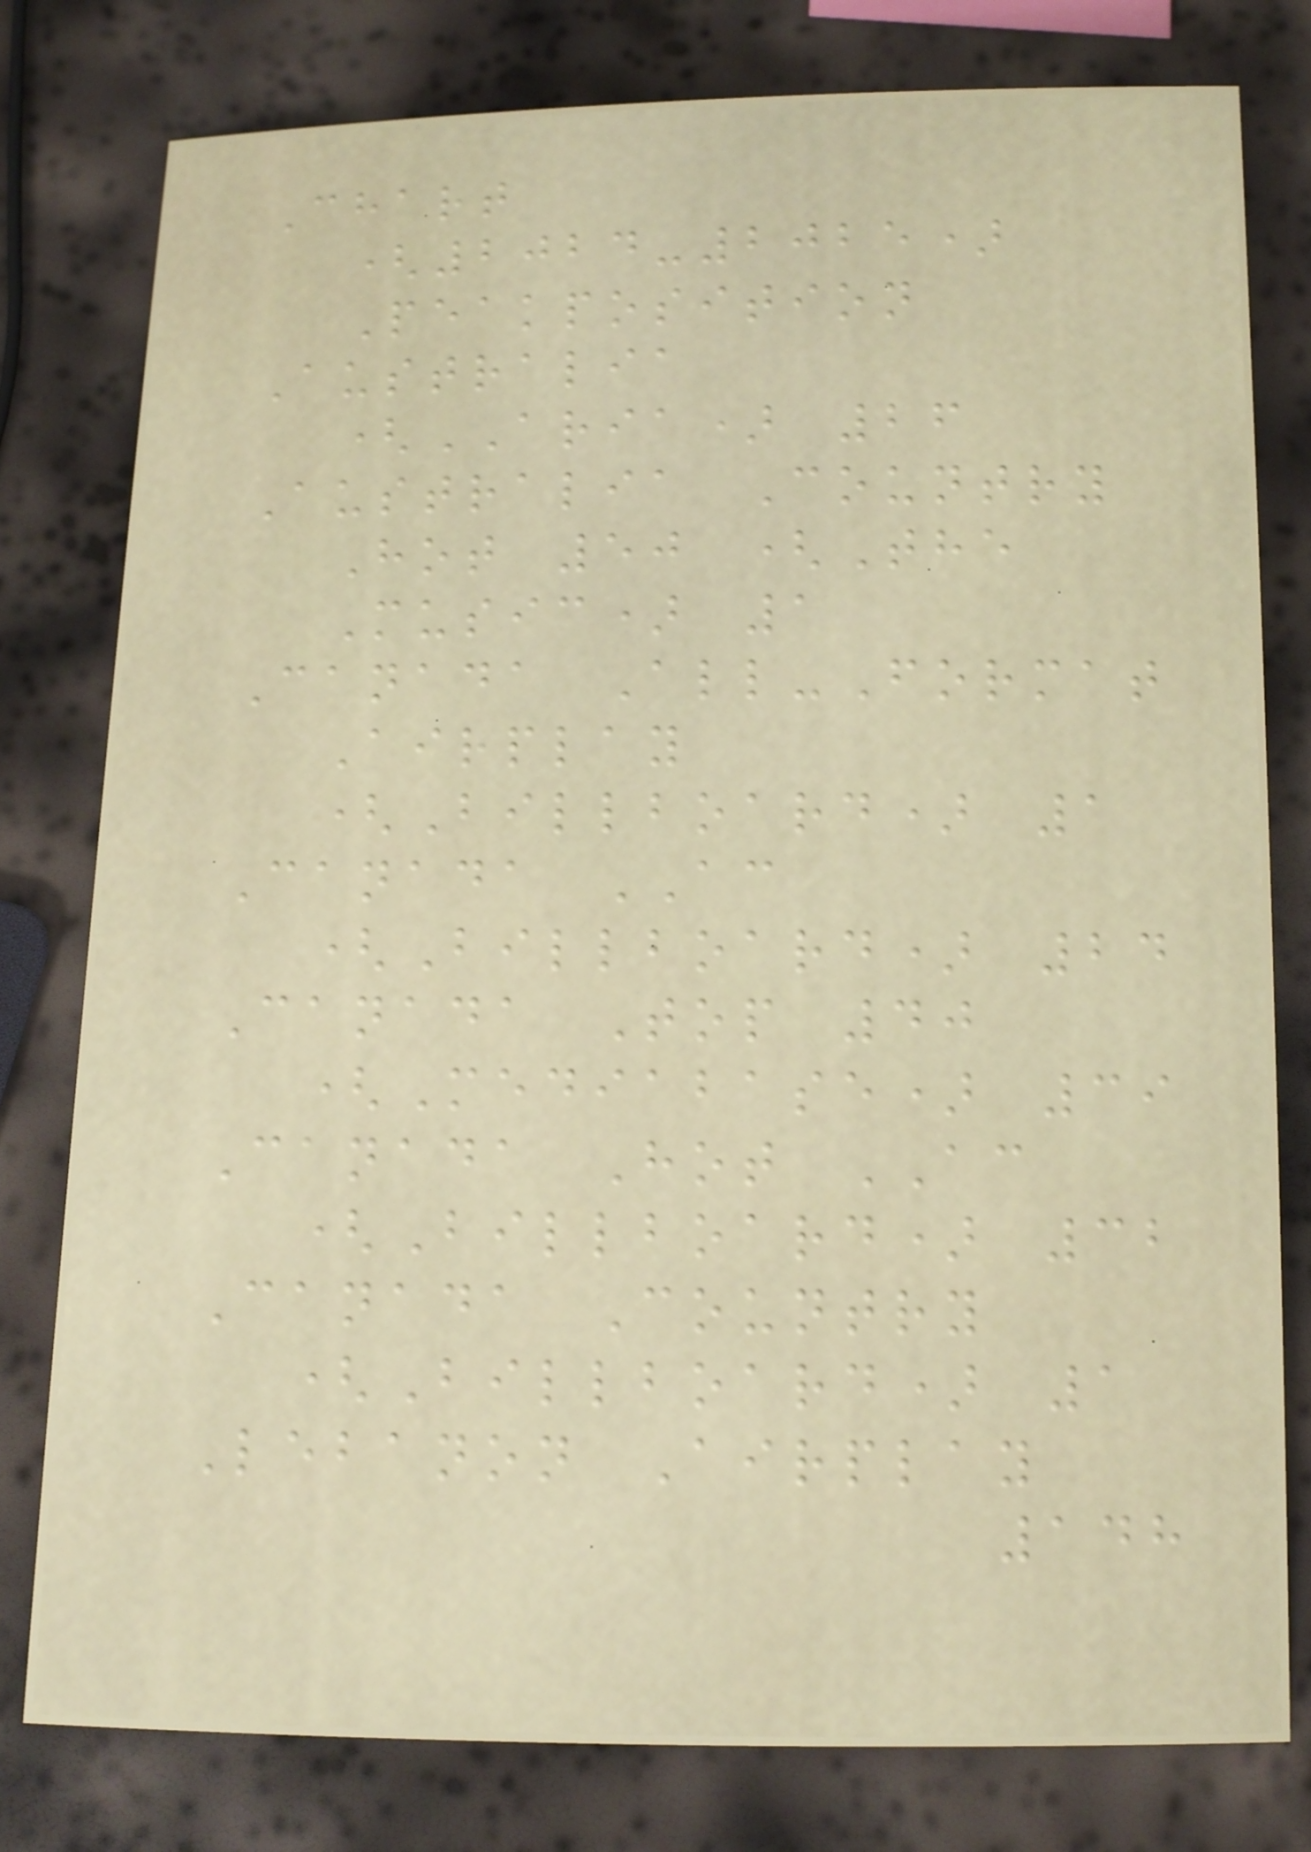Chart
(2024-2025)
Peakposition
Australia
(ARIA) 26
Australia Country
Hot 50 (The
Music) 1
Canada All-Format
Airplay
(Billboard) 1
Canada AC
(Billboard) 24
Canada Top 40
(Mediabase) 39
Canada Hot AC
(Billboard) 32
Canada Country
(Billboard) 1
Lebanon Airplay
148
